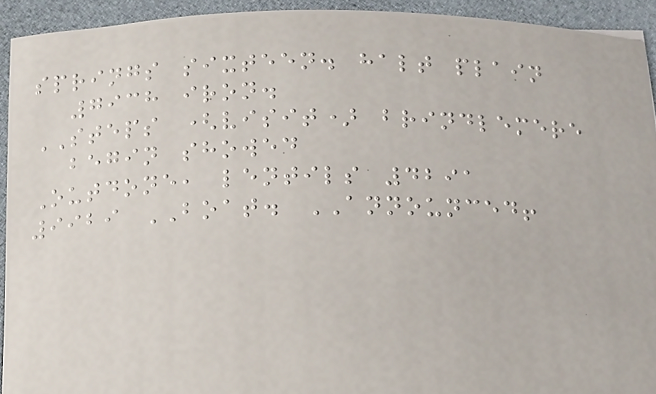springs sixteen. halt plain
7938 iron.
STEPS (visit) brindlemere
begin showed
Outdone, lentils 4291
9929 BOAT. ANNOUNCED!
